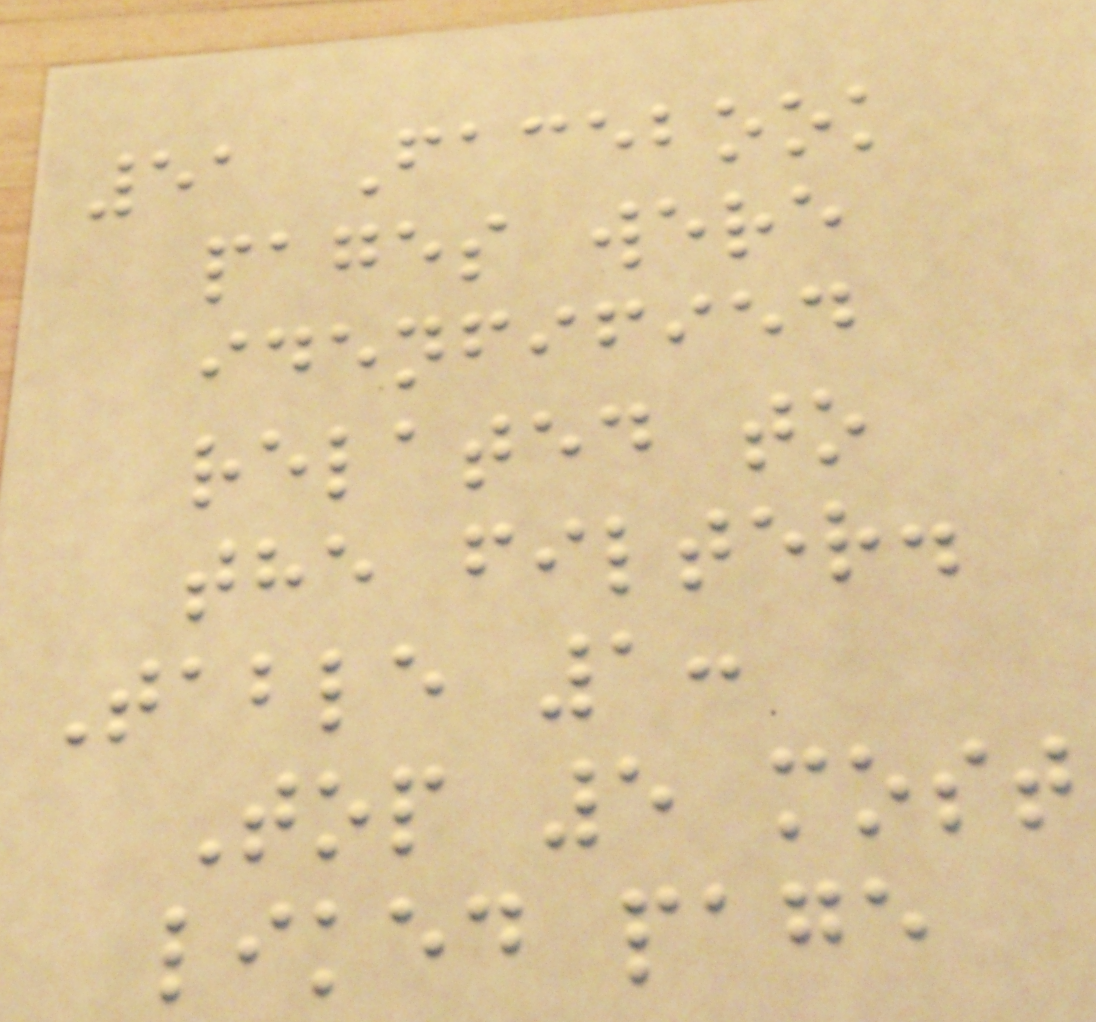51 Facebook
pages were
idenfified
related to
the filter.
Table 1:
Top 5 most
liked page
